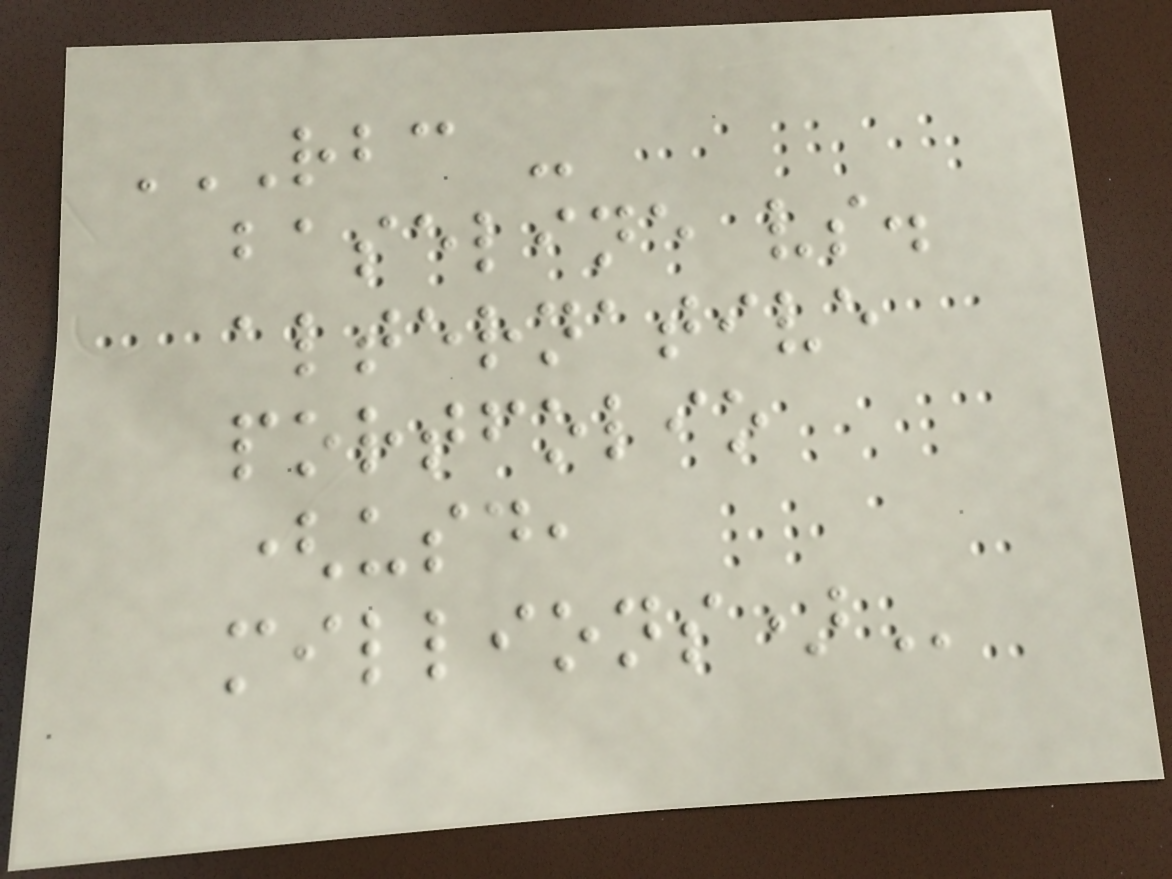RBC -
BASELINE VS.
ALTERNATIVE
PORTFOLIO
(USD,
MILLIONS)
